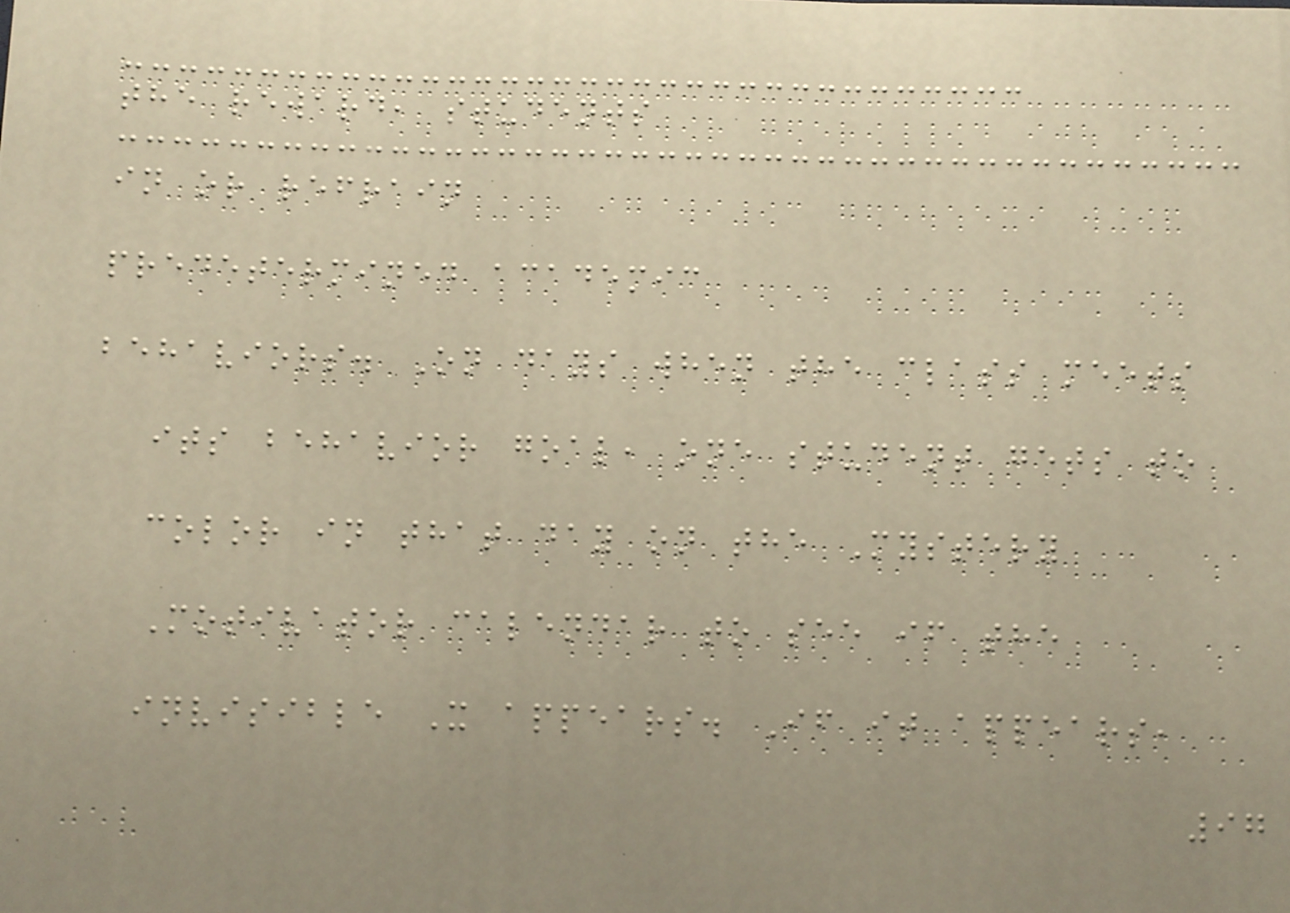the reward, students
in or refrain
predetermined academic
behaviors. On days when the class meets
its behavior goal, one student gets to
color in that day on the Mystery
Motivator calendar to see if the
invisible X appears. If it appears,
97
